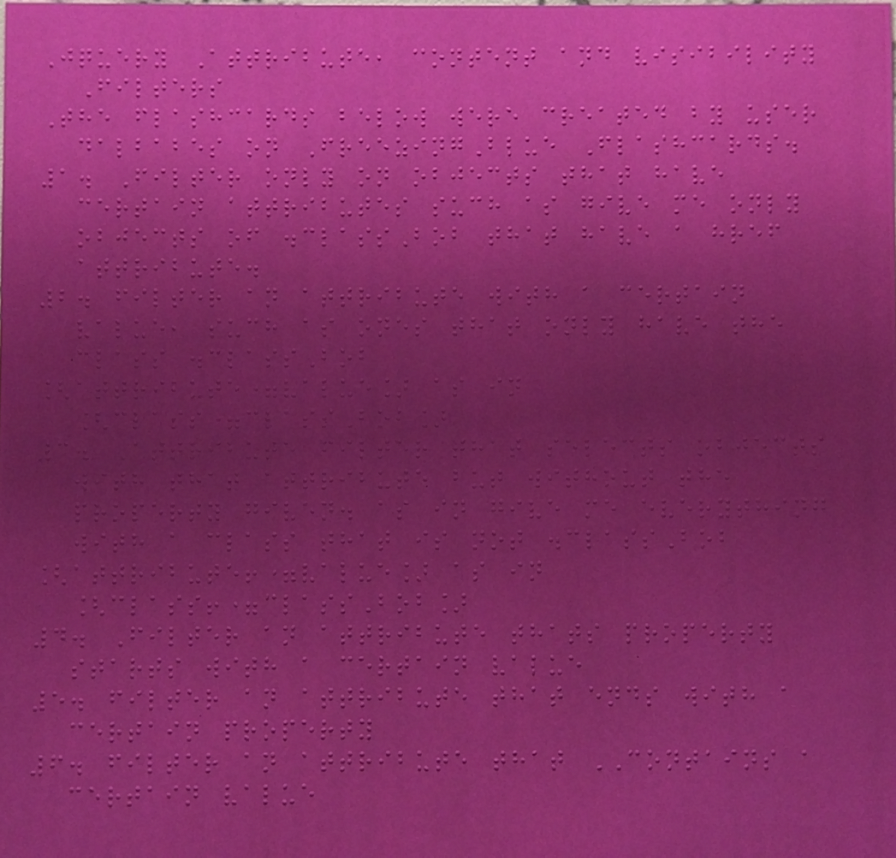Jquery Attribute, content and visibility
Filters
The flashcards below were created by user
dalbabes on FreezingBlue Flashcards.
1. Filter only on objects that have
certain attributes such as give me only
objects of .classBob that have a href
attribute.
2. filter an attribute with a certain
value, such as ones that only have the
class .classBob
[attribute=value] as in
[class=classBob]
3. Attribute filter that selects objects
with that attribute but without the
property given. as in give me everything
with a class that is not .classBob
[attribute!=value] as in
[class!=classBob]
4. Filter an attribute thats property
starts with a certain value
5. filter an attribute that ends with a
certain property
6. filter an attribute that CONTAINS a
certain value
